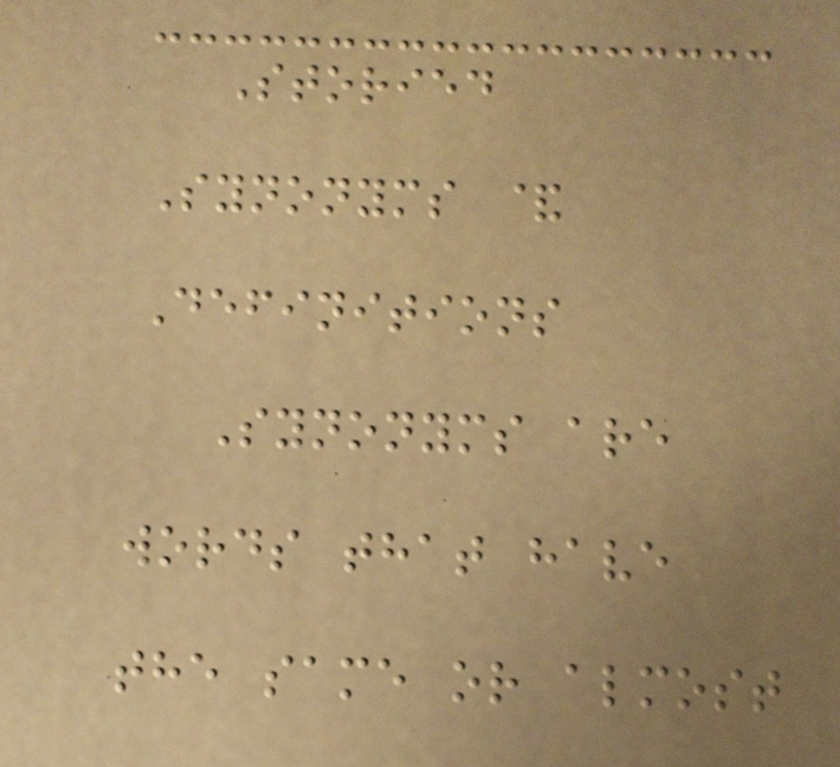Storied
Synonyms &
Definitions
Synonyms are
words that have
the same or almost
